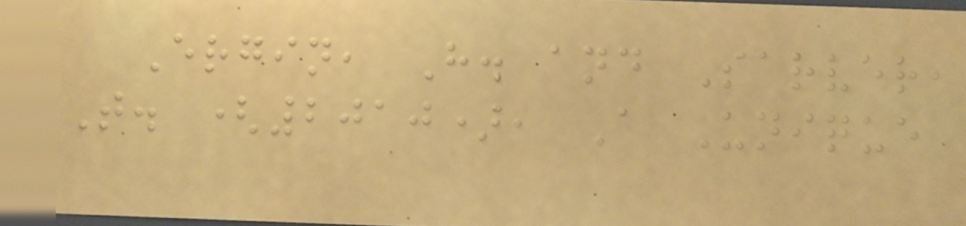Ergin, H. and Sarver,
T. (2010), A Unique
